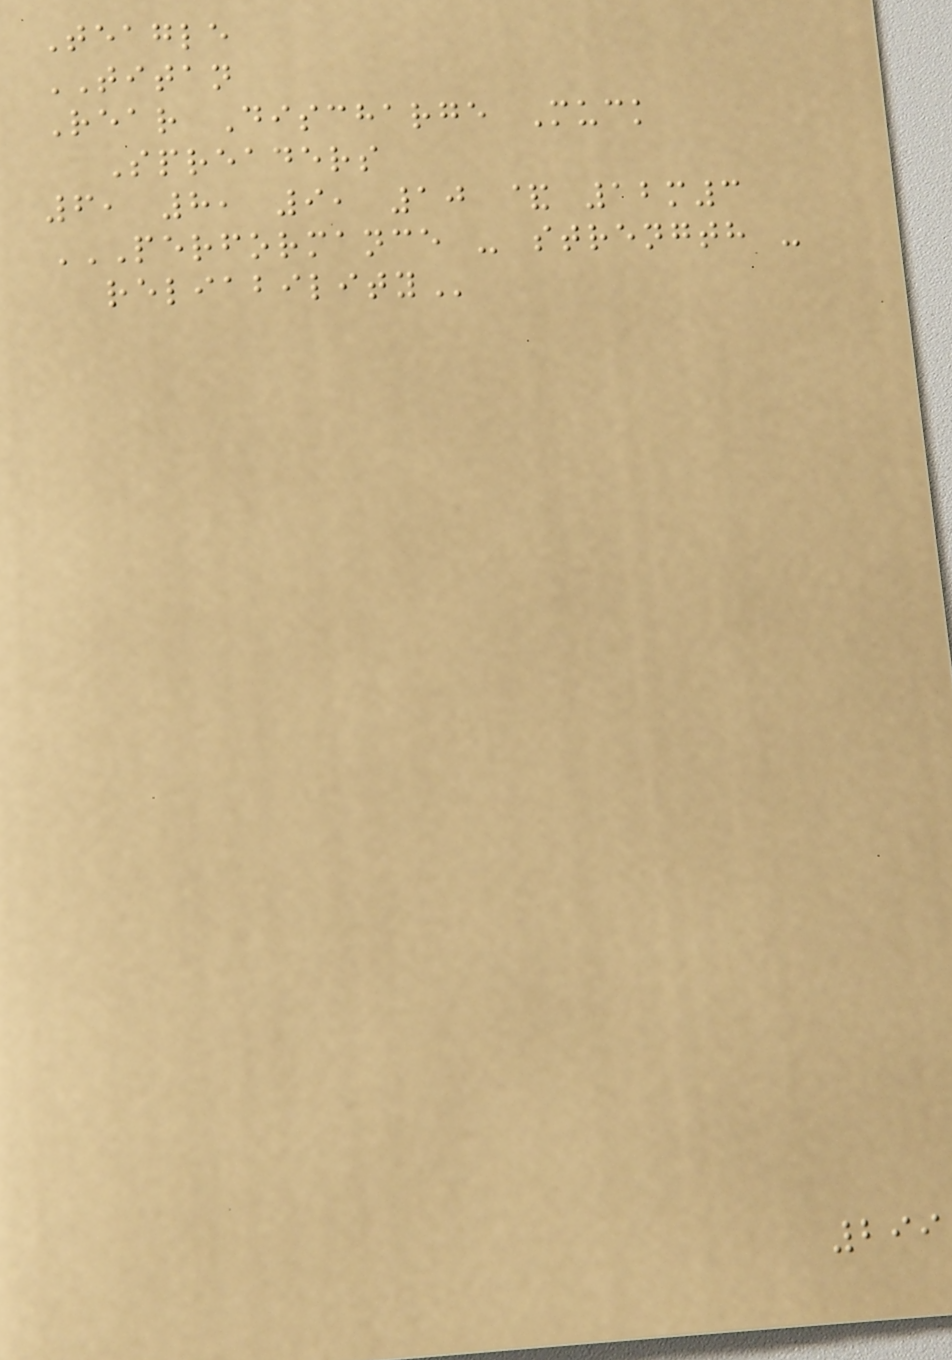Teagle
TITAN
Rear Discharge Muck
Spreaders
6, 8, 9, 10 & 12m3
PERFORMANCE - STRENGTH -
RELIABILITY
299
